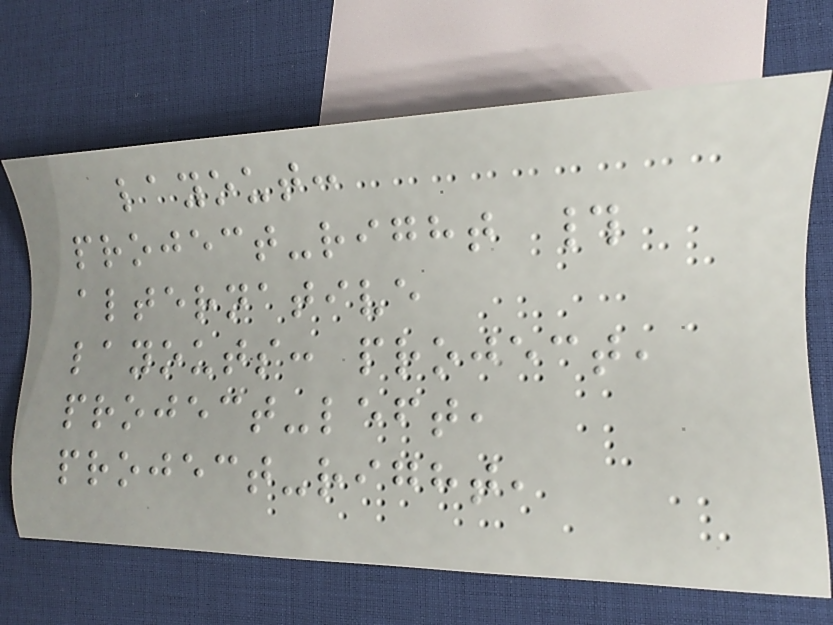layout:
project-right #
alternative
layouts: project,
project-left,
project-right,
